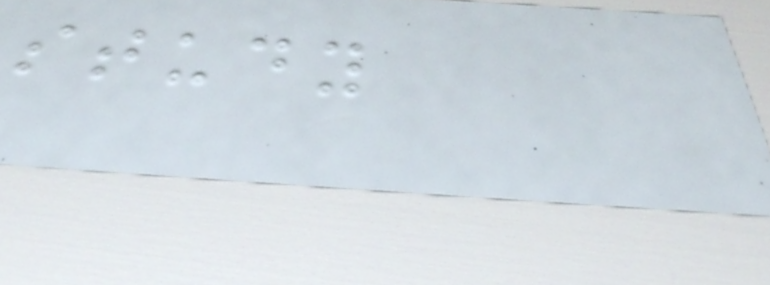study
